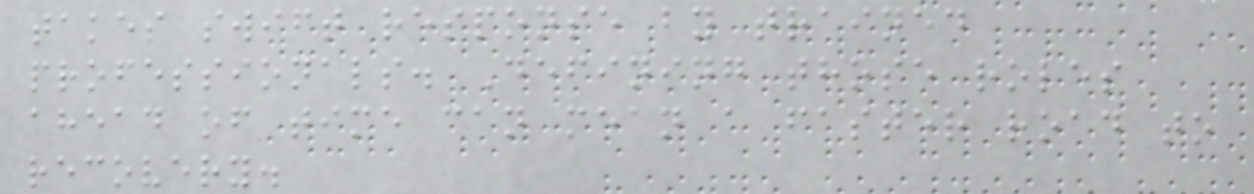takes swift response by trained
professionals. Defining those roles
ahead of time can mean a faster road to
recovery.
